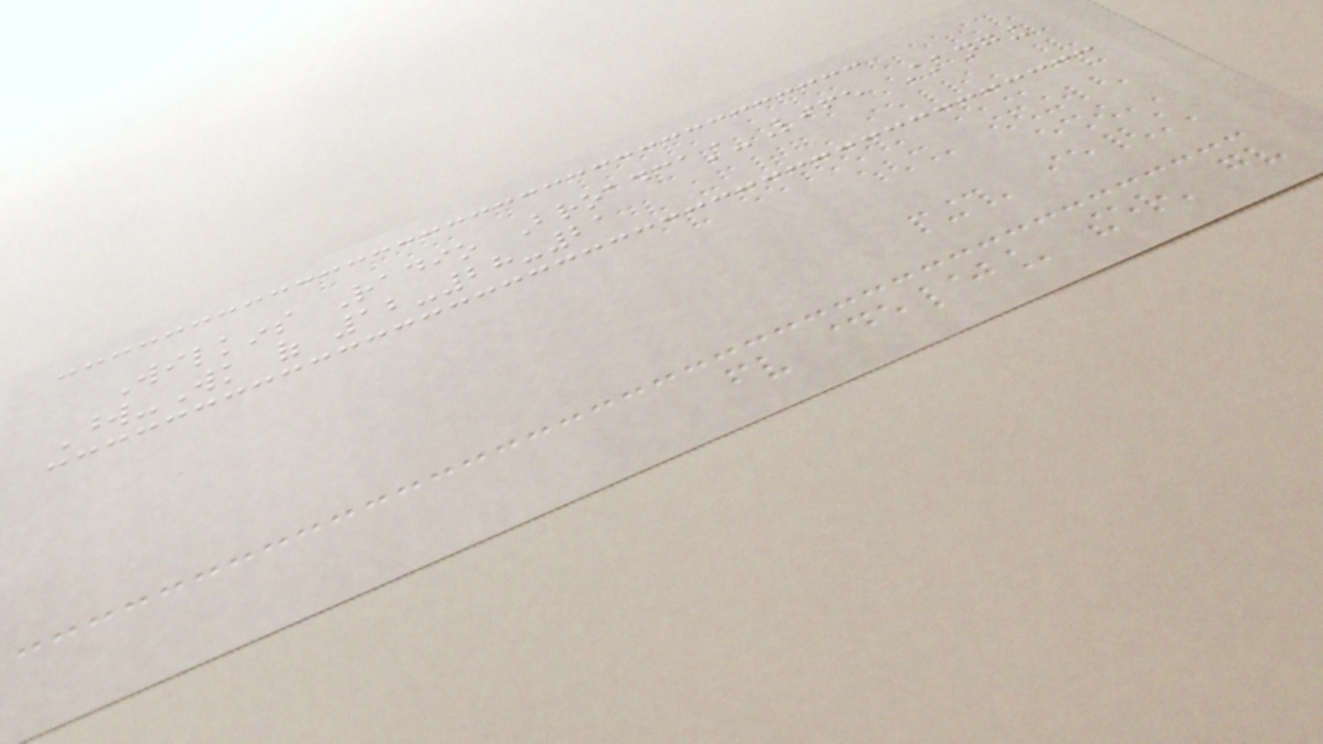Wilkins Radio Broadcast-Life Changing
Word-Wk of 12-28-21
